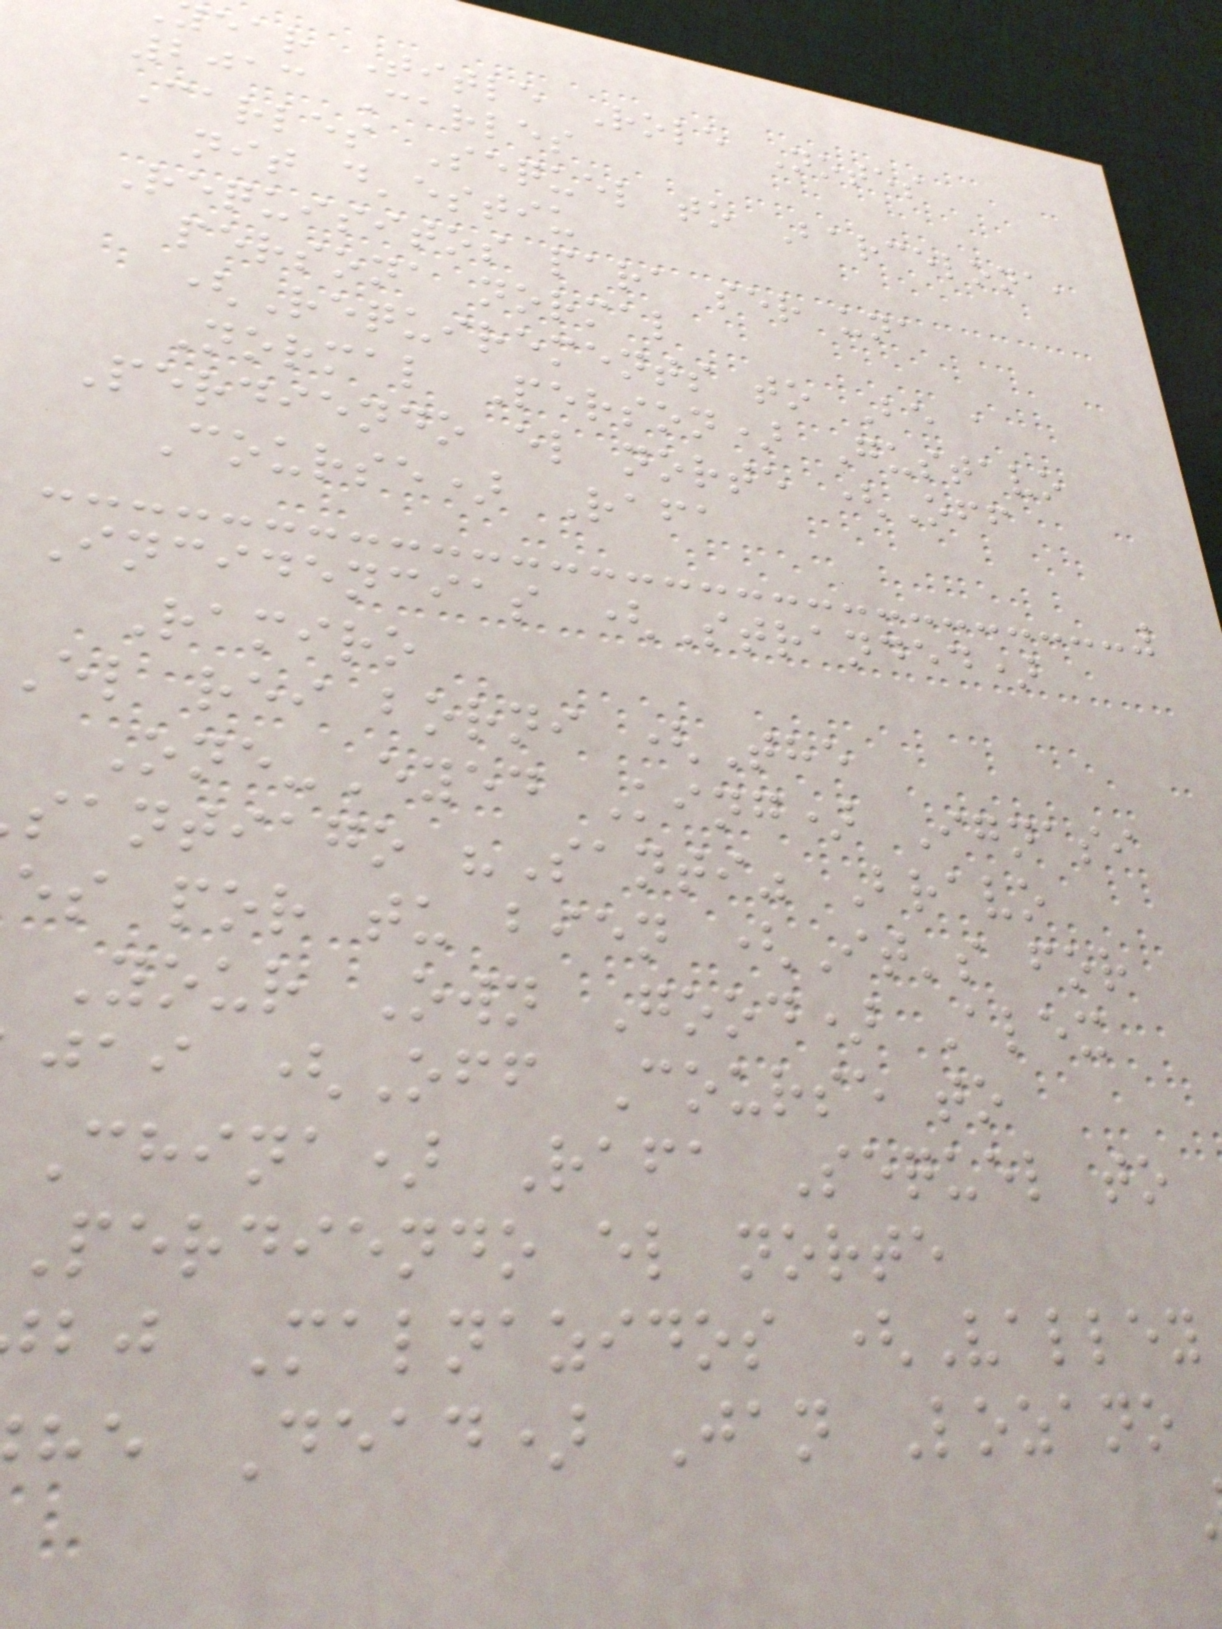ear Title Role Notes
2013 Carles
Carles Sequel to Barcelona,
nit d'estiu
Requisitos para ser una
persona normal
(Requirements to Be a
Normal Person) Gustavo
Perdiendo el norte (Off
Course) Rafa
Incidencias (Stranded)
Ramiro
el rei borni (The
One-Eyed King) Ignasi
santiago "Santi" Bravo
es por tu bien (It's for
Your Own Good) Alex
jai (Off Course to
China) Rafa Sequel to
Perdiendo el norte
bj Malnazidos (Valley
he Dead) Jan Lozano
